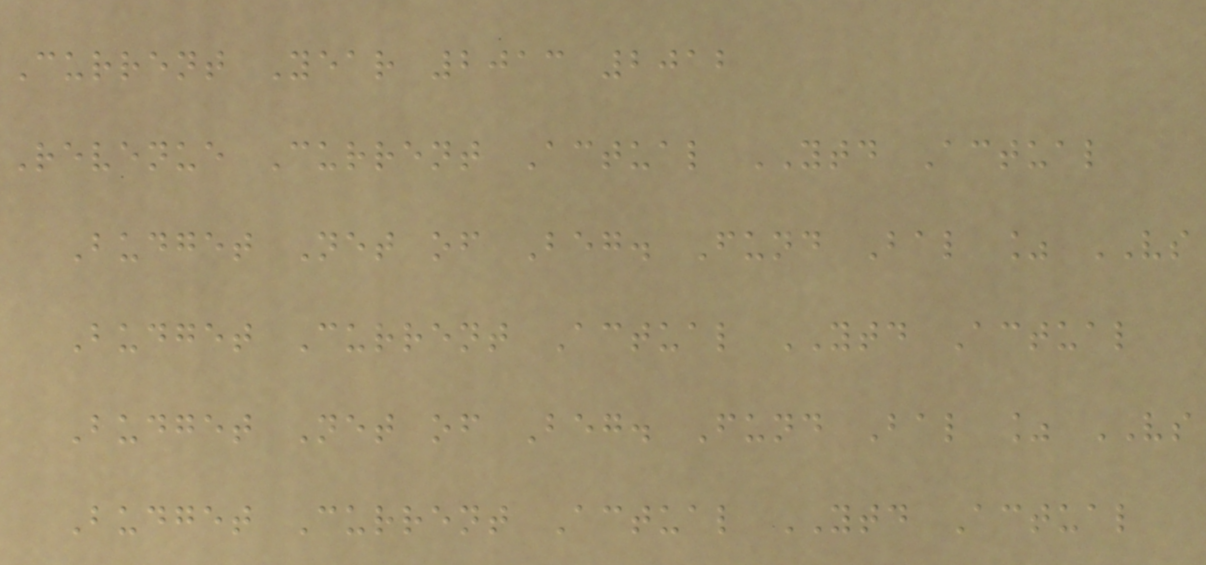Current Year 2013 2012
Revenue Current Actual YTD Actual
Budget Net of Beg. Fund Bal % VS
Budget Current Actual YTD Actual
Budget Net of Beg. Fund Bal % VS
Budget Current Actual YTD Actual
